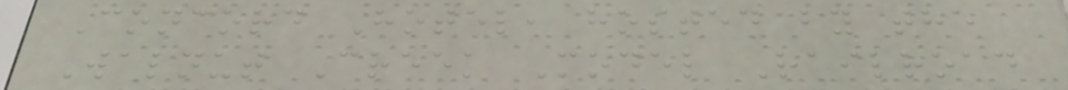Concord Hotel, hosted by the
Walnut Creek Model Railroad
